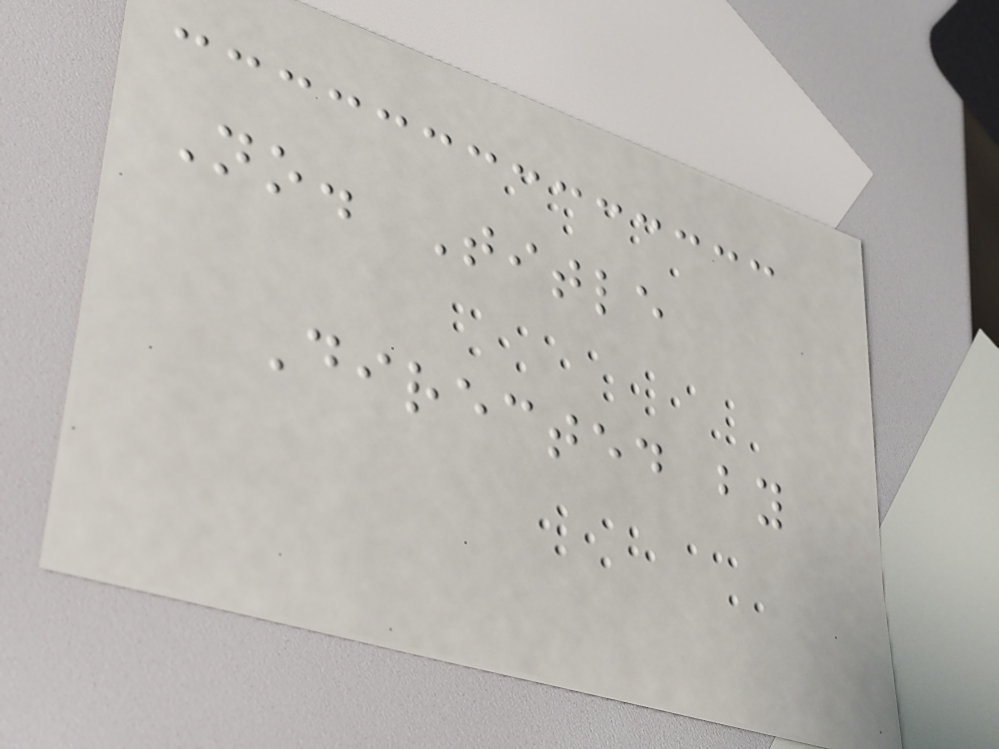No. Title
Directed by
